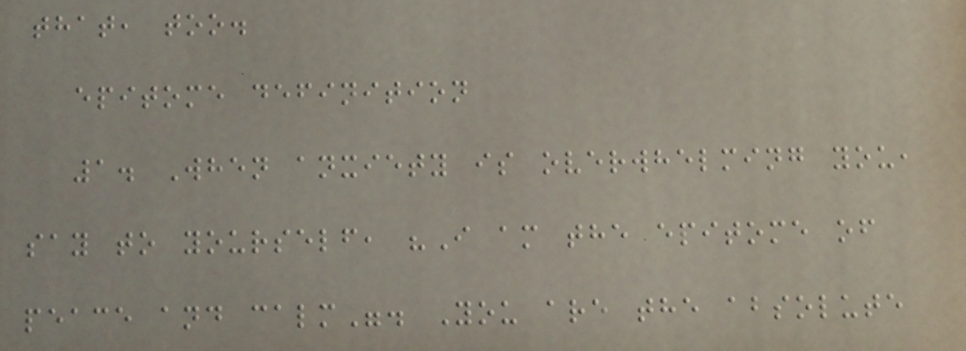that, too.
epitome definition
1. When anxiety is overwhelming you,
say to yourself, "I am the epitome of
peace and calm". You are the absolute
